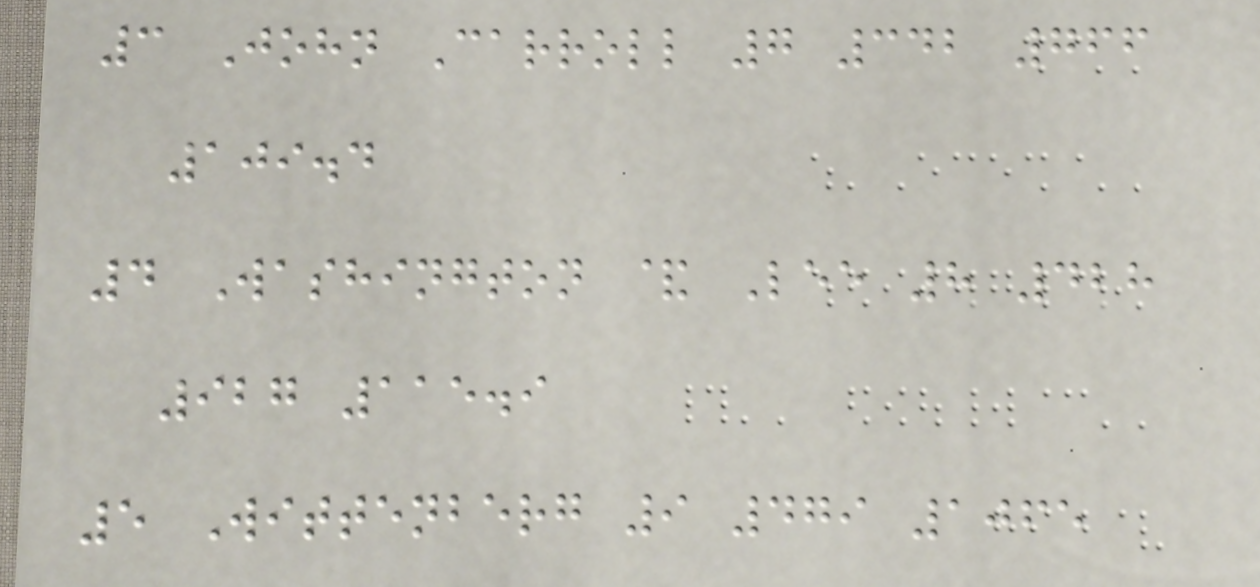3 John Carroll 7 342 766
109.4
4 Washington & Lee 8 428
927 115.9
5 Wittenberg 9 479 1065
